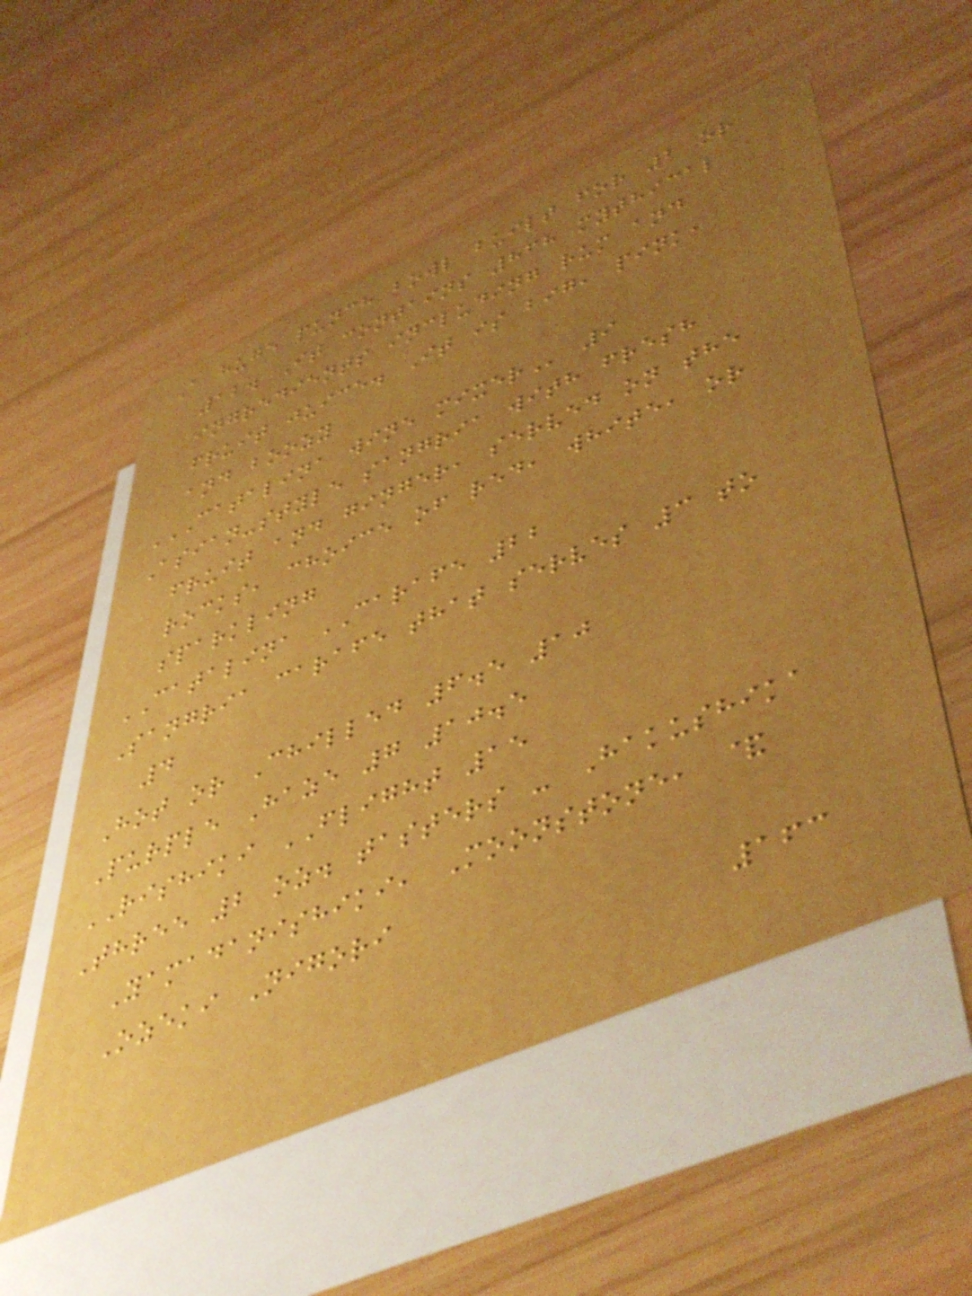A huge punch bowl built for 2 or
12. It contains 868 mythical
ingredients including rum and
fruit juice. It is big, pink,
and boozy
CATALINA WINE MIXER 9
Asian-style sangria with fresh
fruit and ginger, served on the
rocks, choice of red, white, or
sparkling
CATALINA CARAFE 22
Sangria carafe that serves 3 to
4
Hot or Chilled 6.5 10
Purple Haze 7 10.5
RISHIKI FLIGHT 15
Three 2 oz. tasters - Hakushika
Yamadanishiki, Moonstone, &
Ozeki Nigori
163
